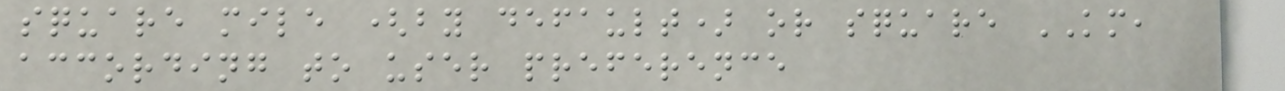square mile (by default) or square KM,
according to user preference
